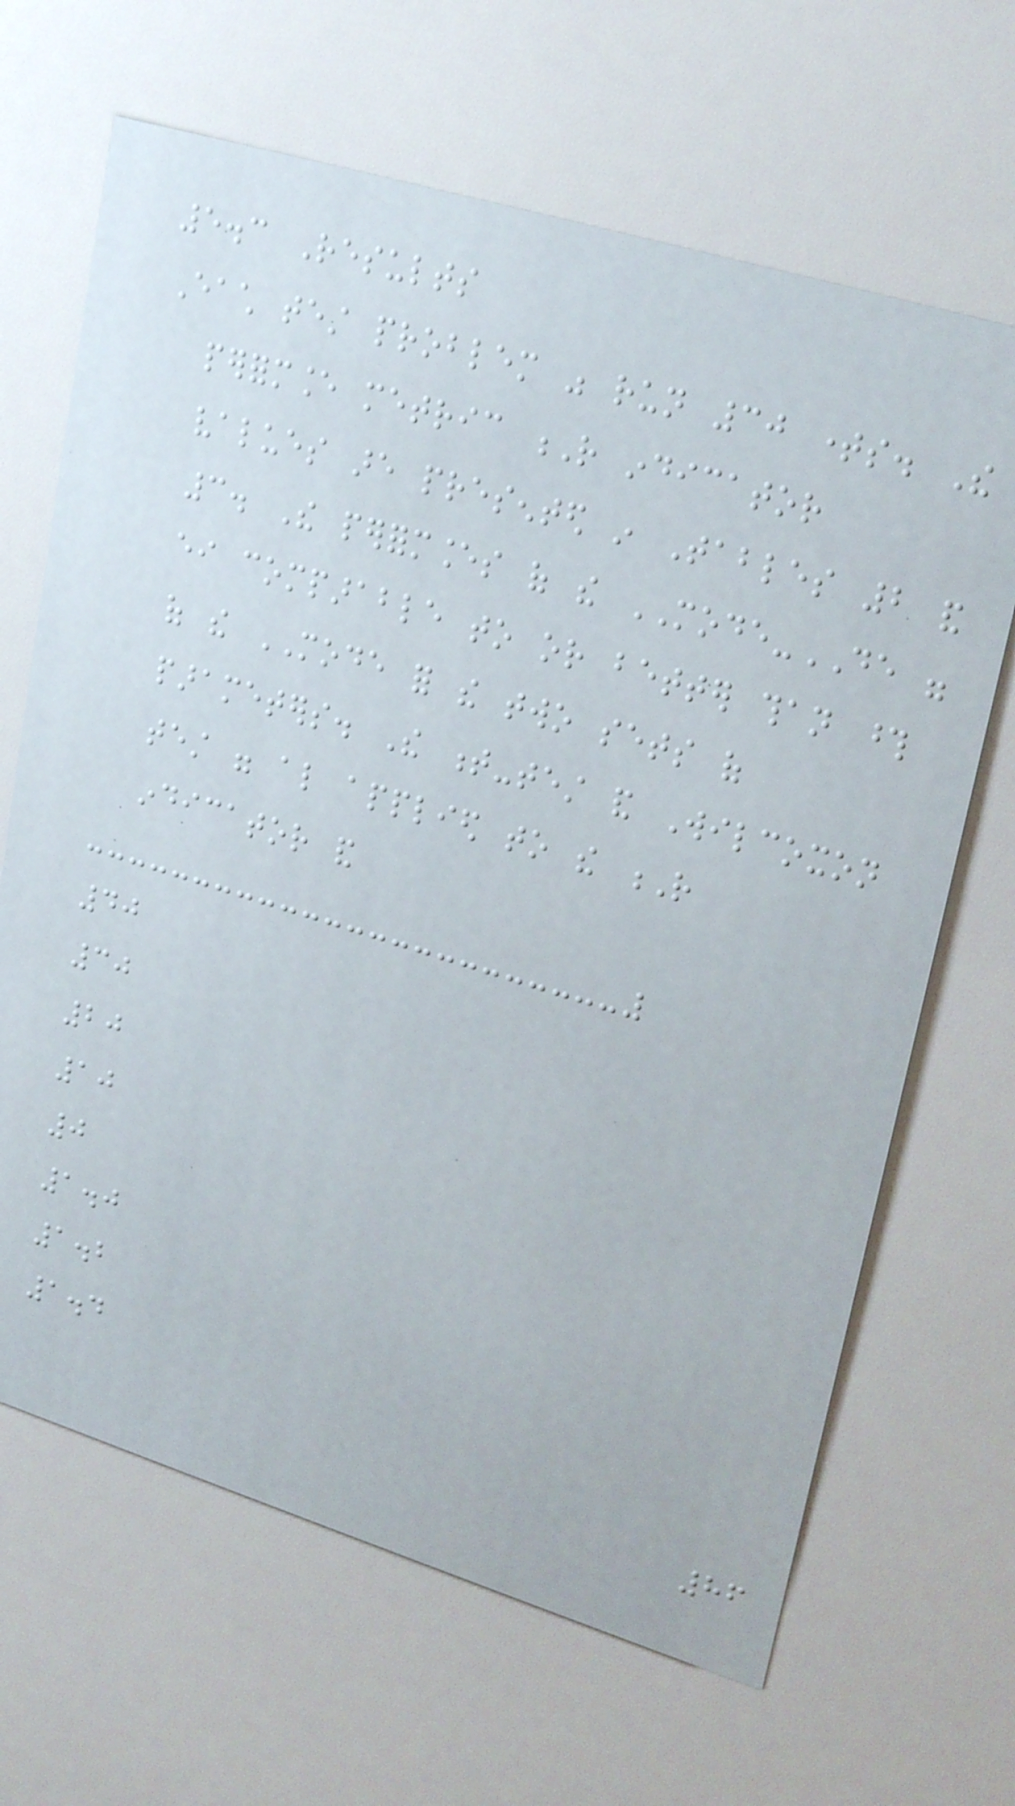5.3 Results
Each test problem was run 30 times. The
performance metric R indicator
values are presented in Tables 2 and
3. The performances of the MODE-DE were
either comparable to or better than those
of the MODE for the two sets of
parameters. The t-test and Wilcoxon
test were also applied to the R
indicator and
40
30
20
10
0
1.0
1.2
1.4
86
